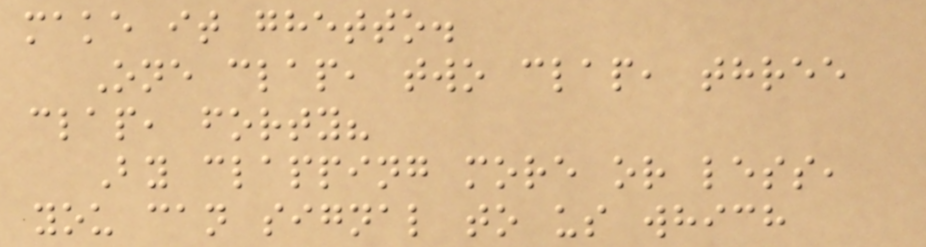make it ghetto.
One clap, two clap, three
clap, forty?
By clapping more or less,
you can signal to us which
